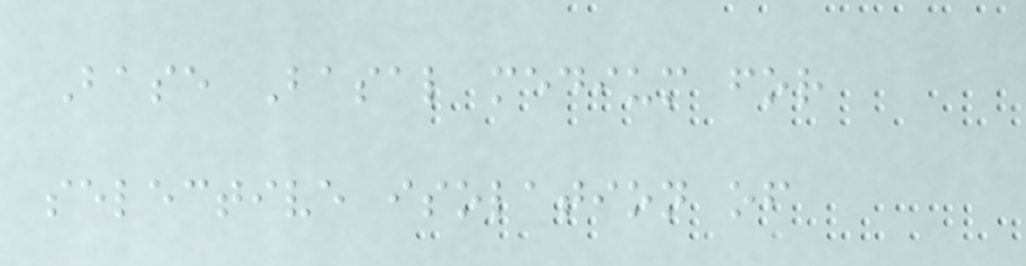Base Basal medium for
selective isolation of
